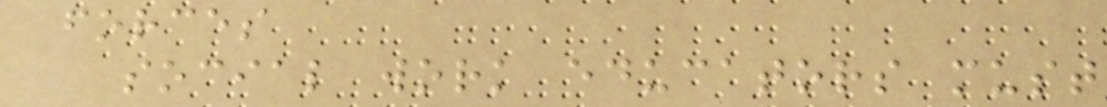forces
social work educators must
